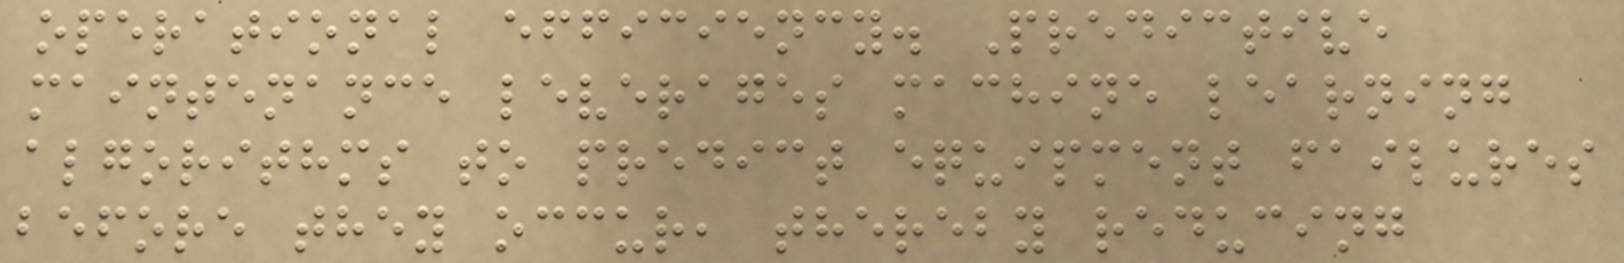operational efficiency. Predictive
maintenance leverages machine learning
algorithms to predict equipment failures
before they occur, thereby reducing
